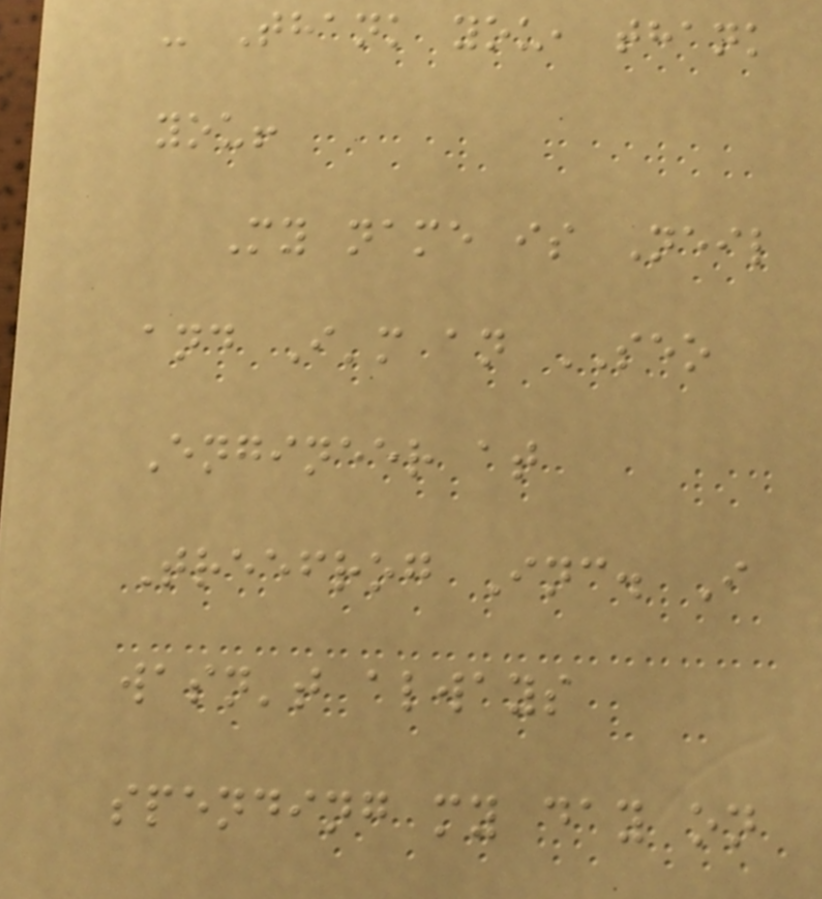- Thank you, thank
you!
My name is Neil
and I'm an SEO
Engineer at
Treefrog Inc. I
wasn't always
spending my day on
